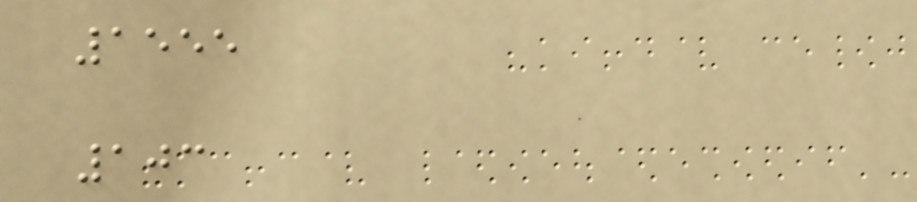1555
103
